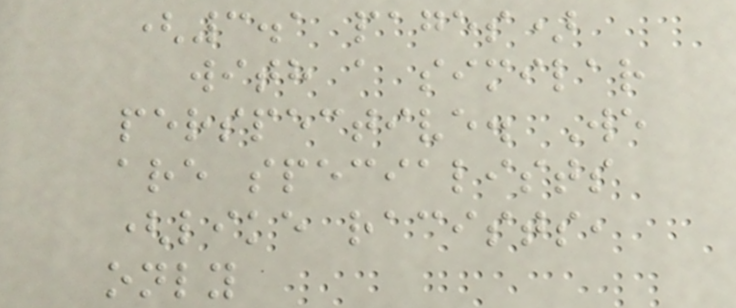(3.1 pages)
with a similar
perspective. We
are specialists
(like racists,
only
